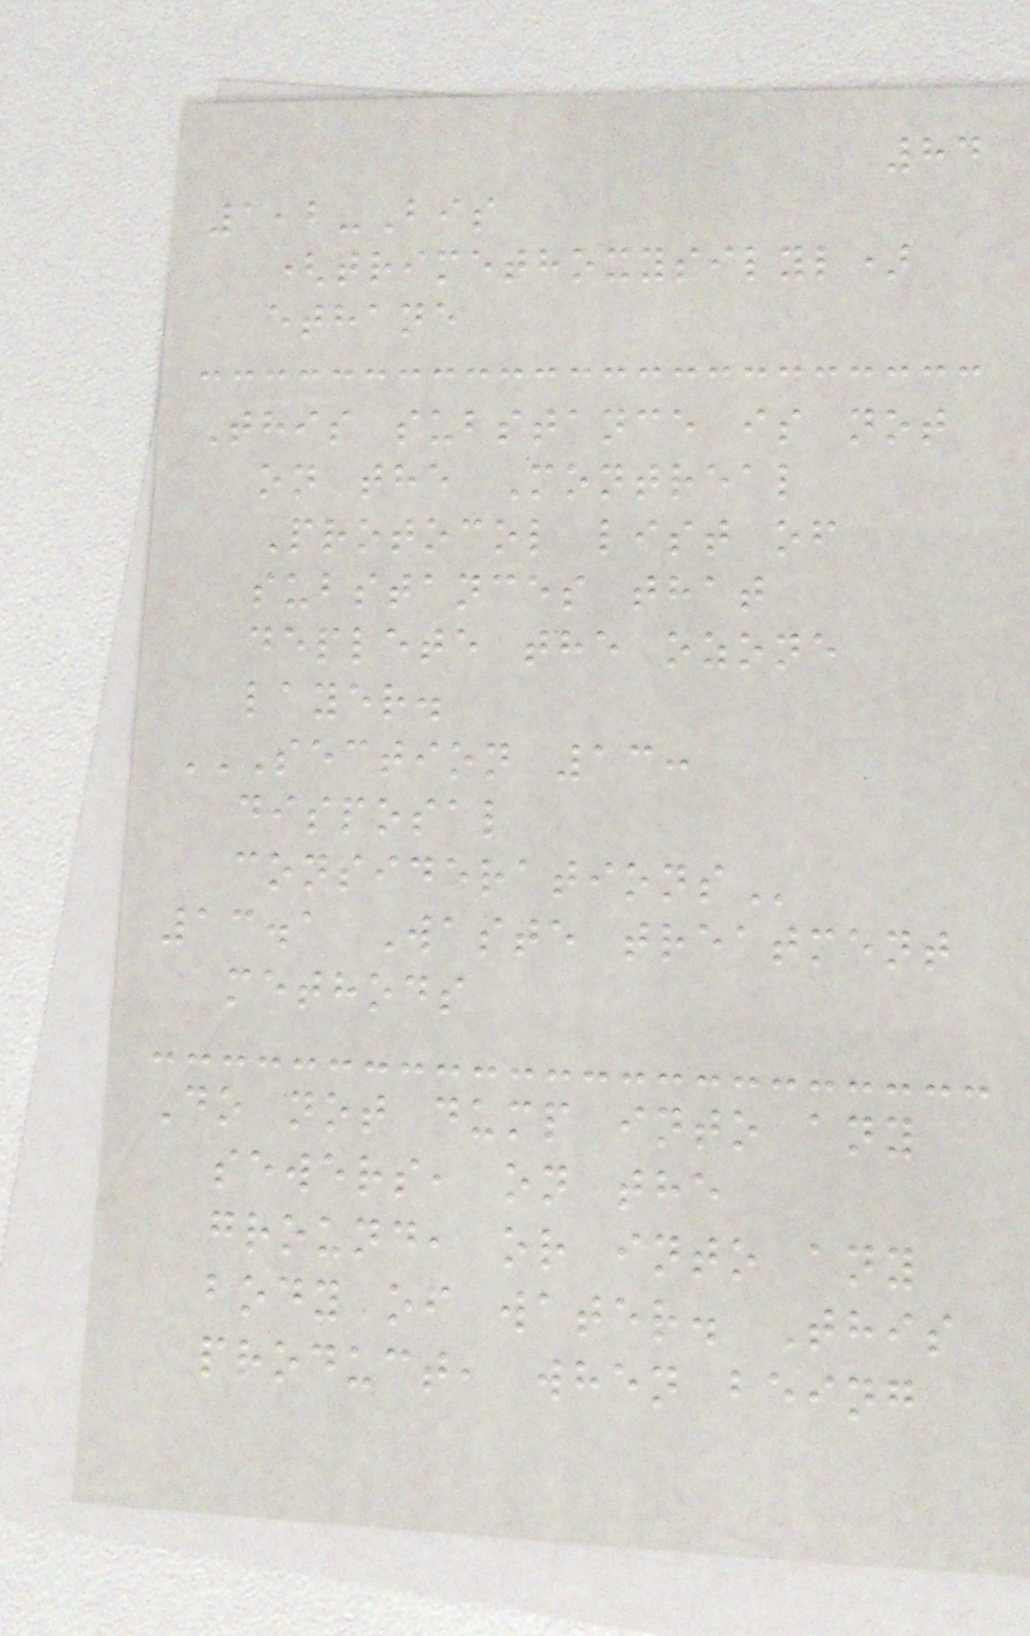84
1,2-Bis
(trimethoxysilyl)
ethane
This substance is not
on the Montreal
Protocol list of
substances that
deplete the ozone
layer.
SECTION 13:
DISPOSAL
CONSIDERATIONS
13.1 Waste treatment
methods
Do not dump into any
sewers, on the
ground, or into any
body of water. This
product, when being
